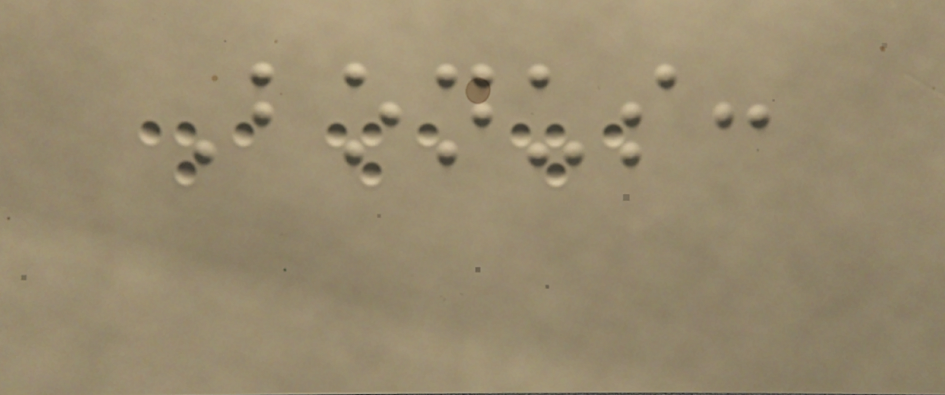Bonus:
